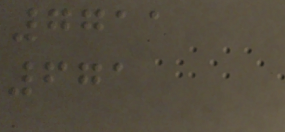7711
671
